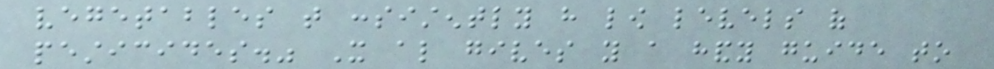vegetables that consistently have low levels of
pesticides." It also gives you a handy guide to
